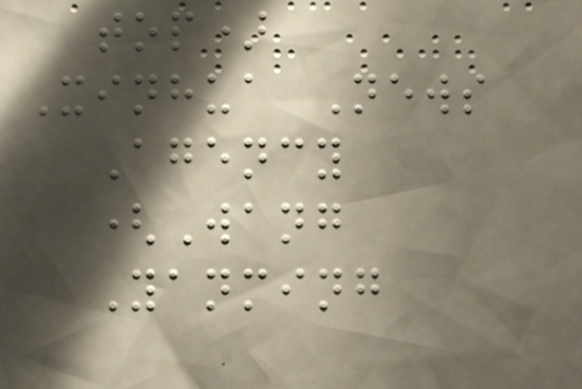top)
Xinhua News
Agency
(Wang
Yanming
